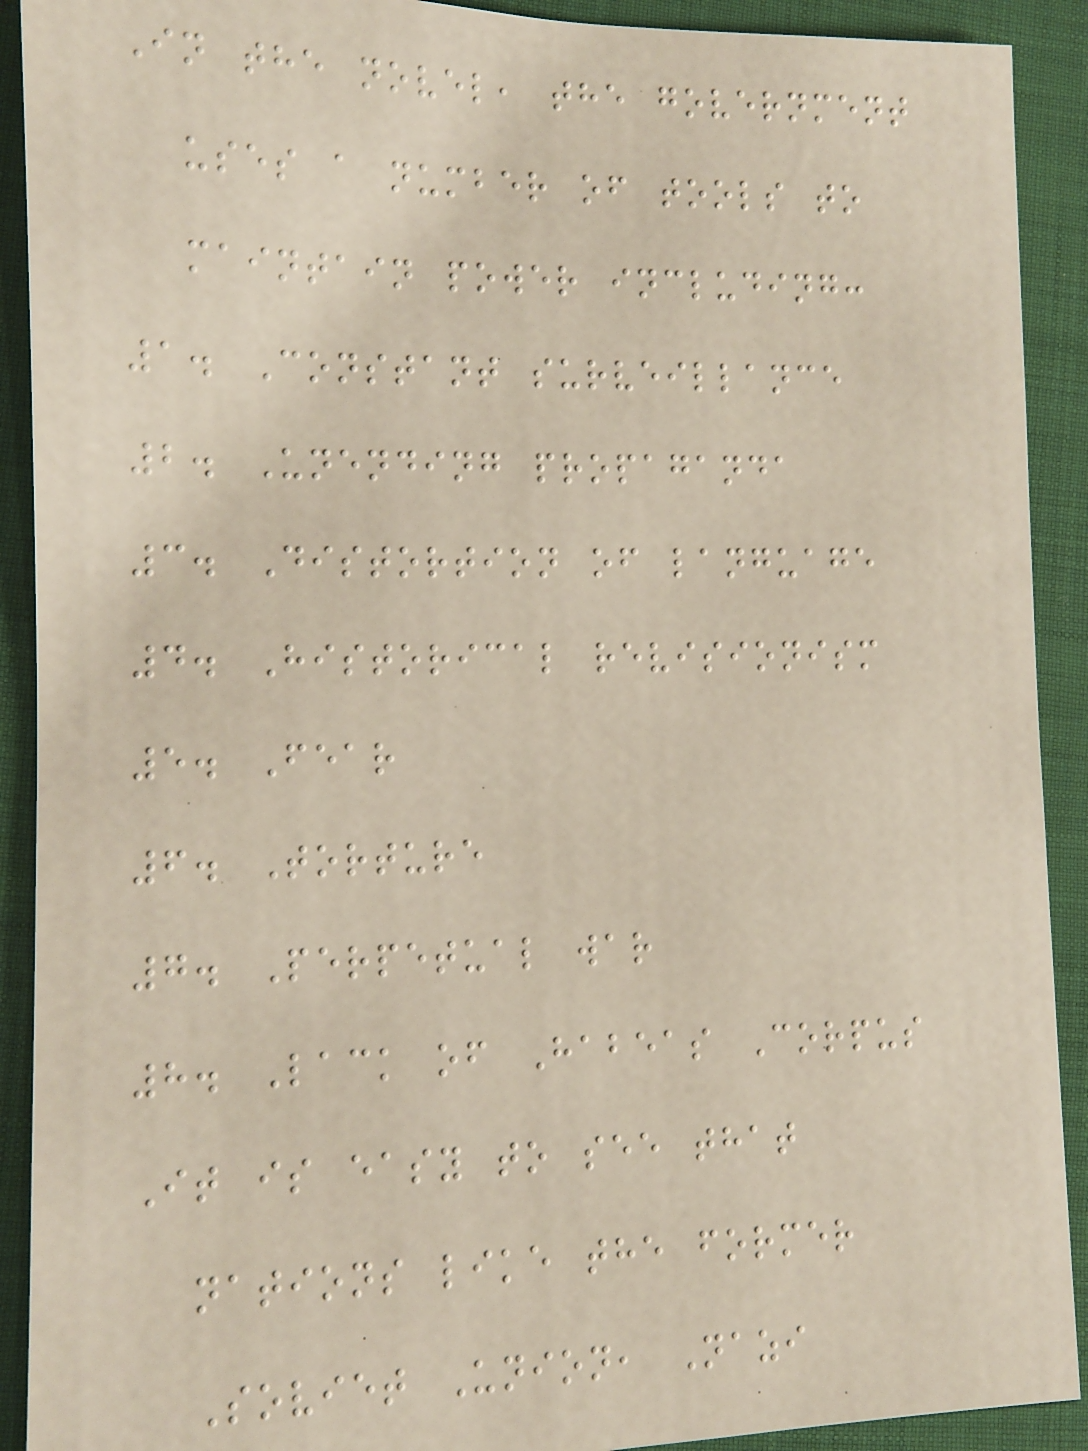In the novel, the government
uses a number of tools to
maintain power including:
1. Constant surveillance
2. Unending propaganda
3. Distortion of language
4. Historical revisionism
5. Fear
6. Torture
7. Perpetual war
8. Lack of Habeas Corpus
It is easy to see that
nations like the former
Soviet Union, Nazi
